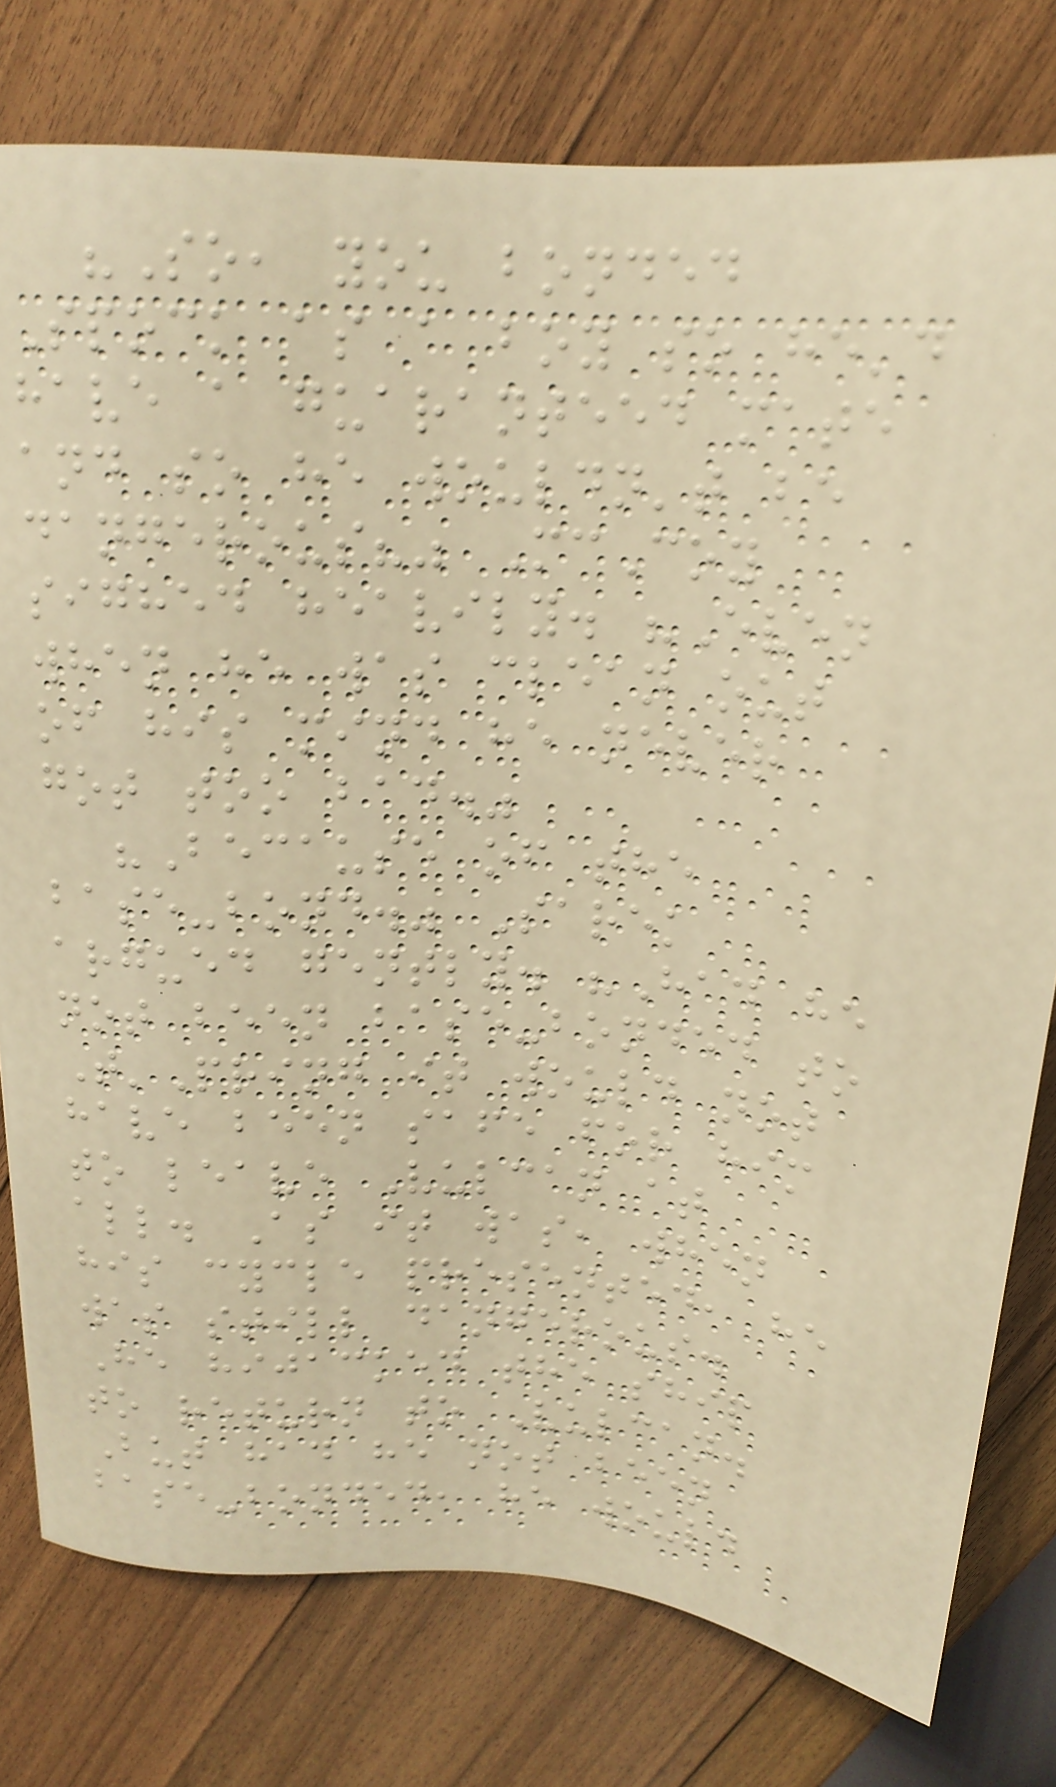"So, you bonded
Spock as a boy so he'd
have a guaranteed mate
and so he wouldn't be
dangerous?" McCoy
sighed heavily. "Even
when he was clean out
of his mind he never
got too bad."
"Because of the
base-bond." Sarek
argued gently. "Had he
not been base-bonded to
T'Pring it would not
have been safe for him
to leave Vulcan at
all. As it was, when
his cycle presented, he
was still dangerous.
He hijacked the ship
to return to Vulcan.
But had he not been
base-bonded, he would
